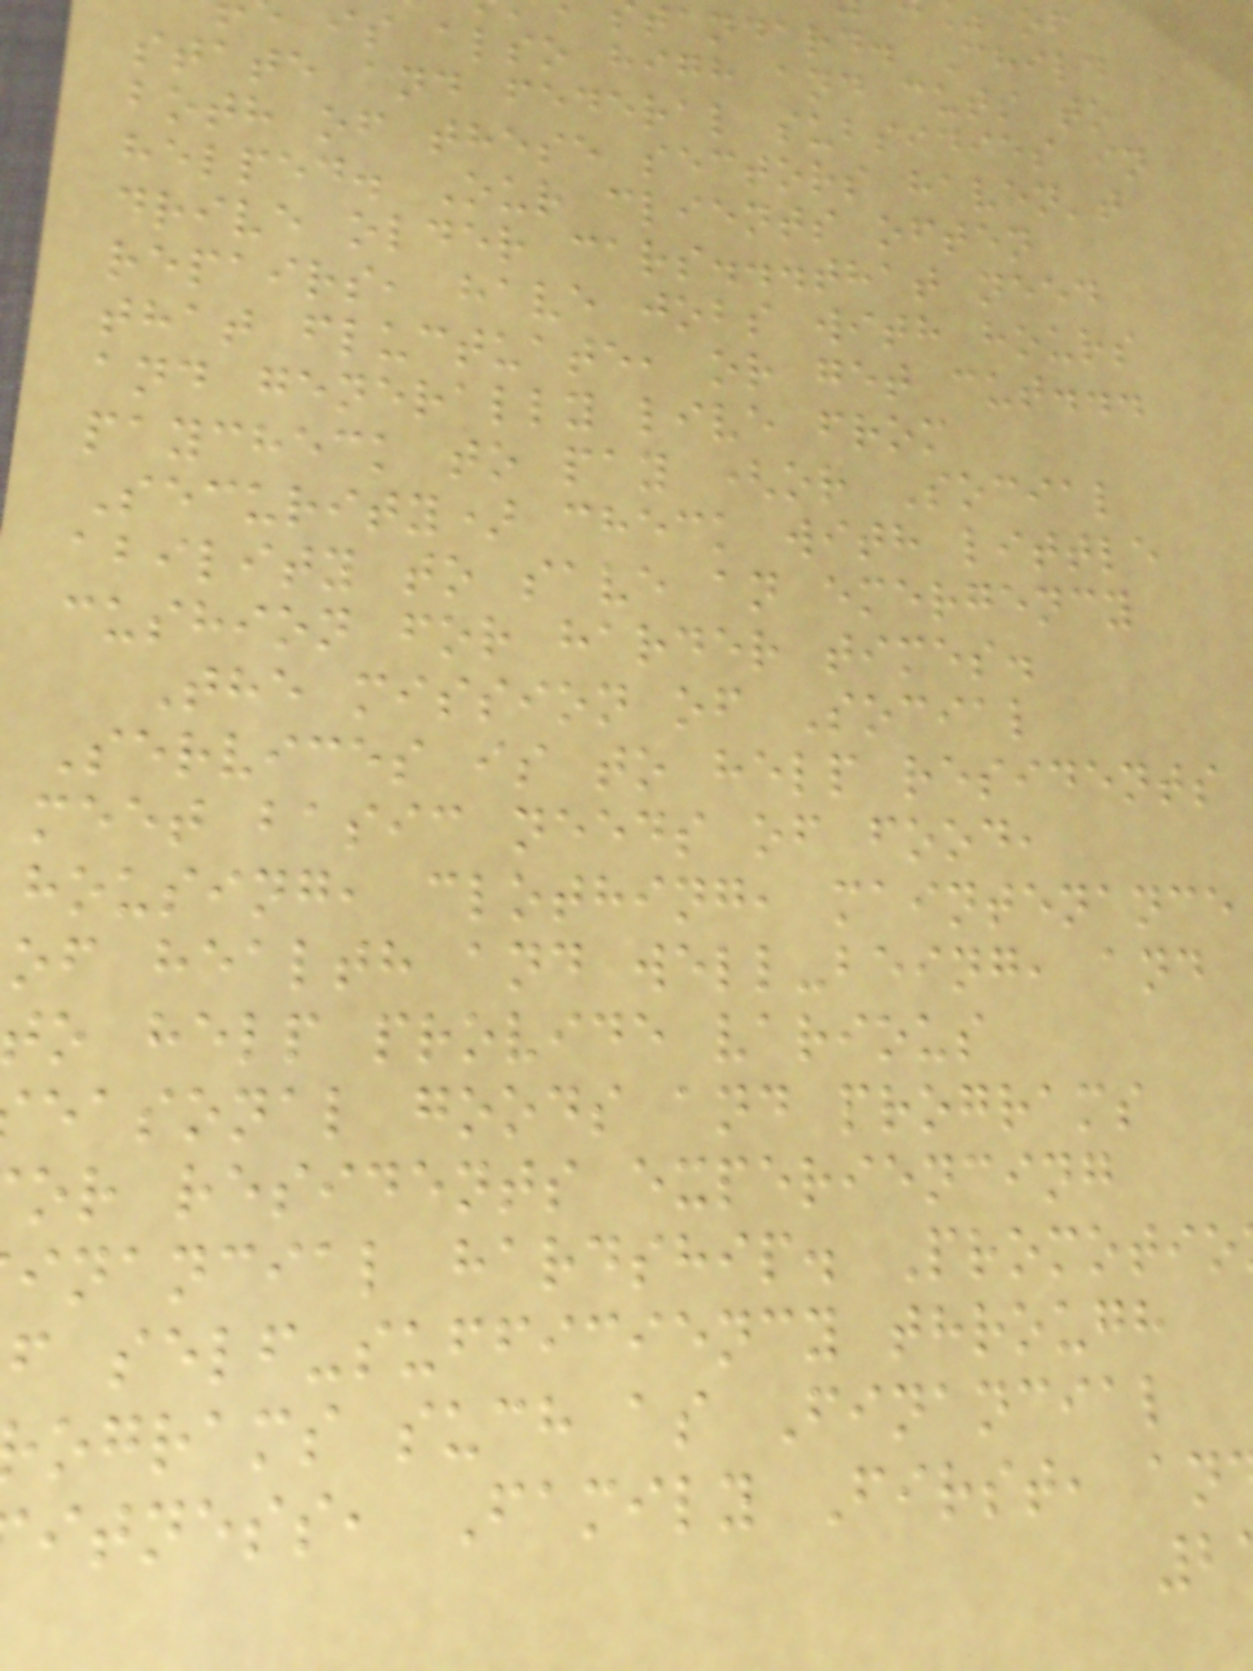tandard. Child
is also high and cuts to
state and federal subsidies in
both of these sectors haven't
helped. Our clients often
drive older cars...that need
repairs, have jobs with hours
that fluctuate, or get cut...
and generally live from
paycheck to pay (or Social
Security) check with little
ability to save an emergency
cushion for harder times.
The mission of Social
Services is to help residents
meet basic needs of food,
housing, clothing, maintenance
of health and well-being, and
o help provide various
easonal goods and programs
or residents experiencing
inancial hardship. Promotio
f self-sufficiency through
ograms such as Financial
itness, Family First, an
